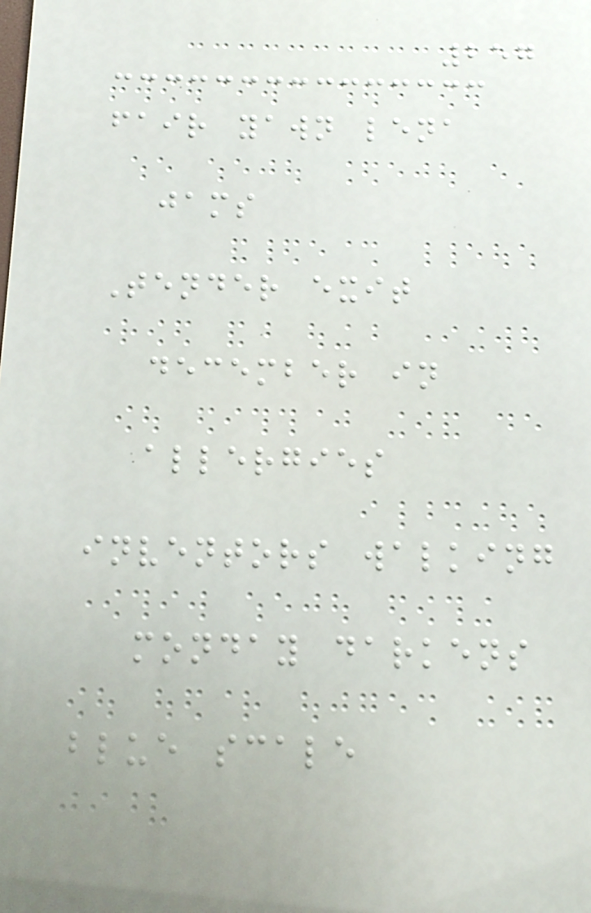257
fair yawn lena
jams
Tender exit
december in
allergies
inventors walking
monday darkens
blue scale
